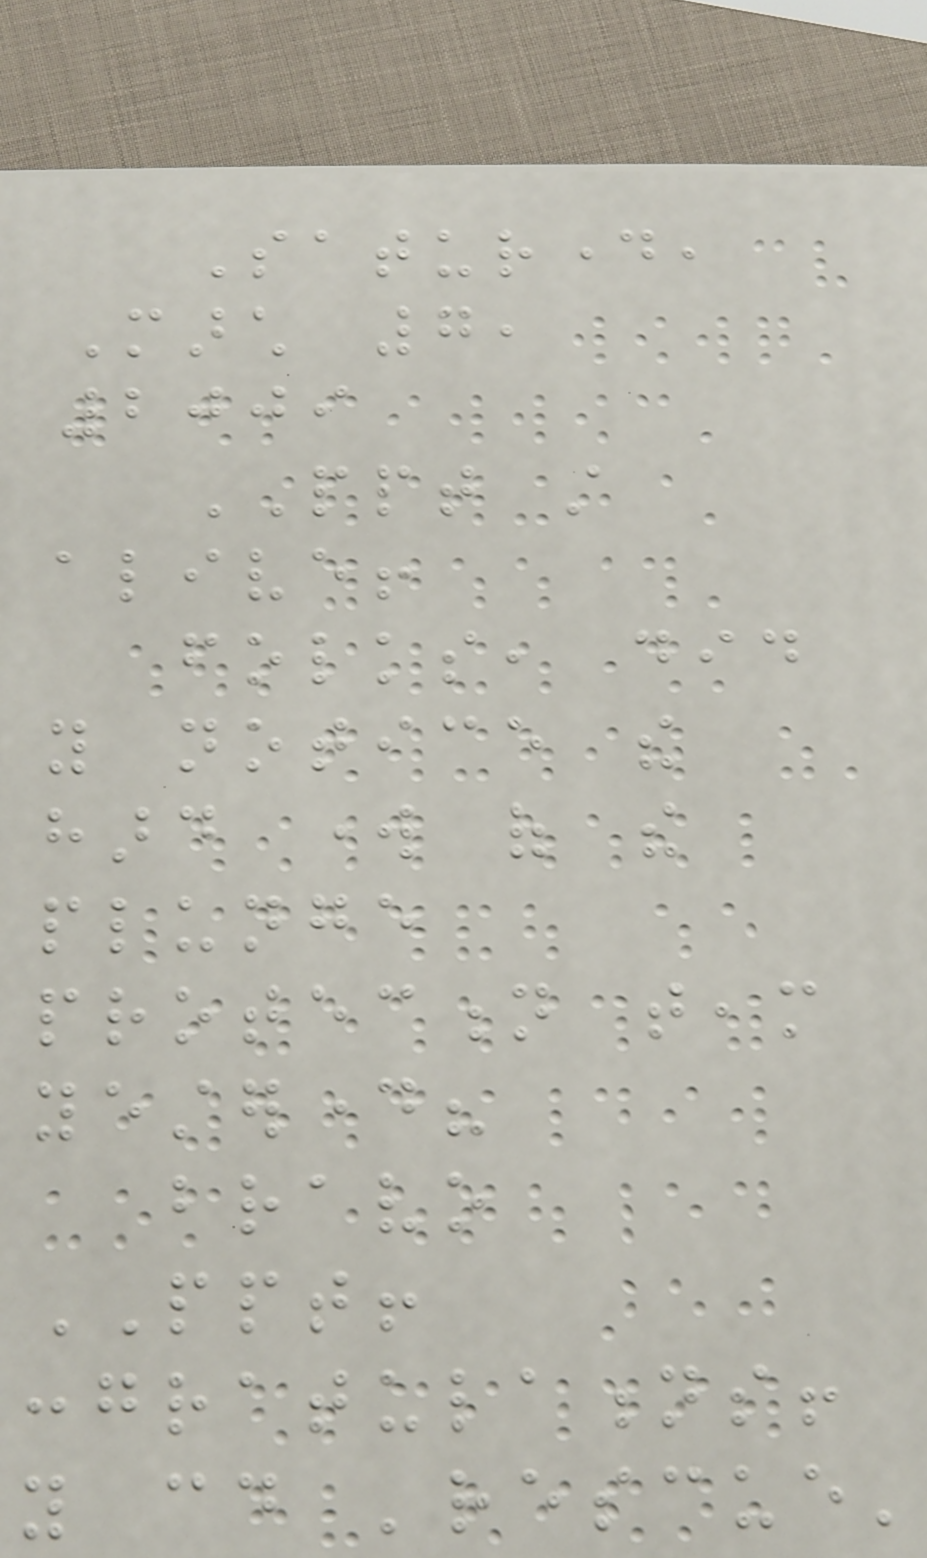Saturday,
March 7,
2009
PPT still
alive!
folks, did
you notice the
hard work of the
plunge
protection team
yesterday?
bravo
PPT!
congratulations!
you could 'rescue'
